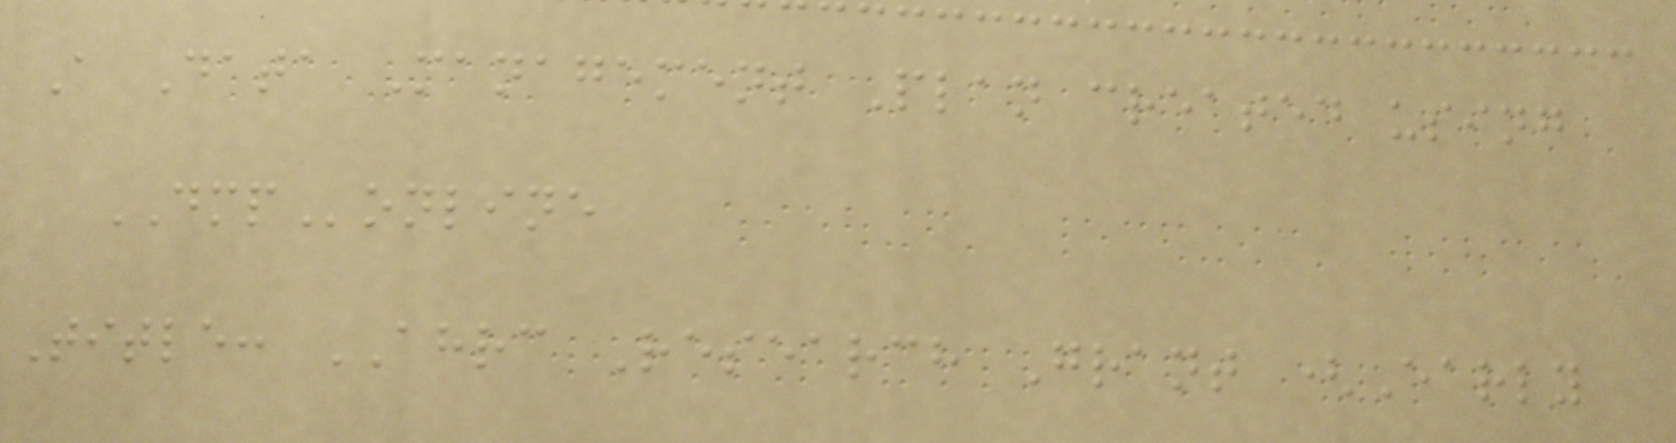A Data Management Plan created using
DMPonline
Title: AHRC Research Grant (Early
